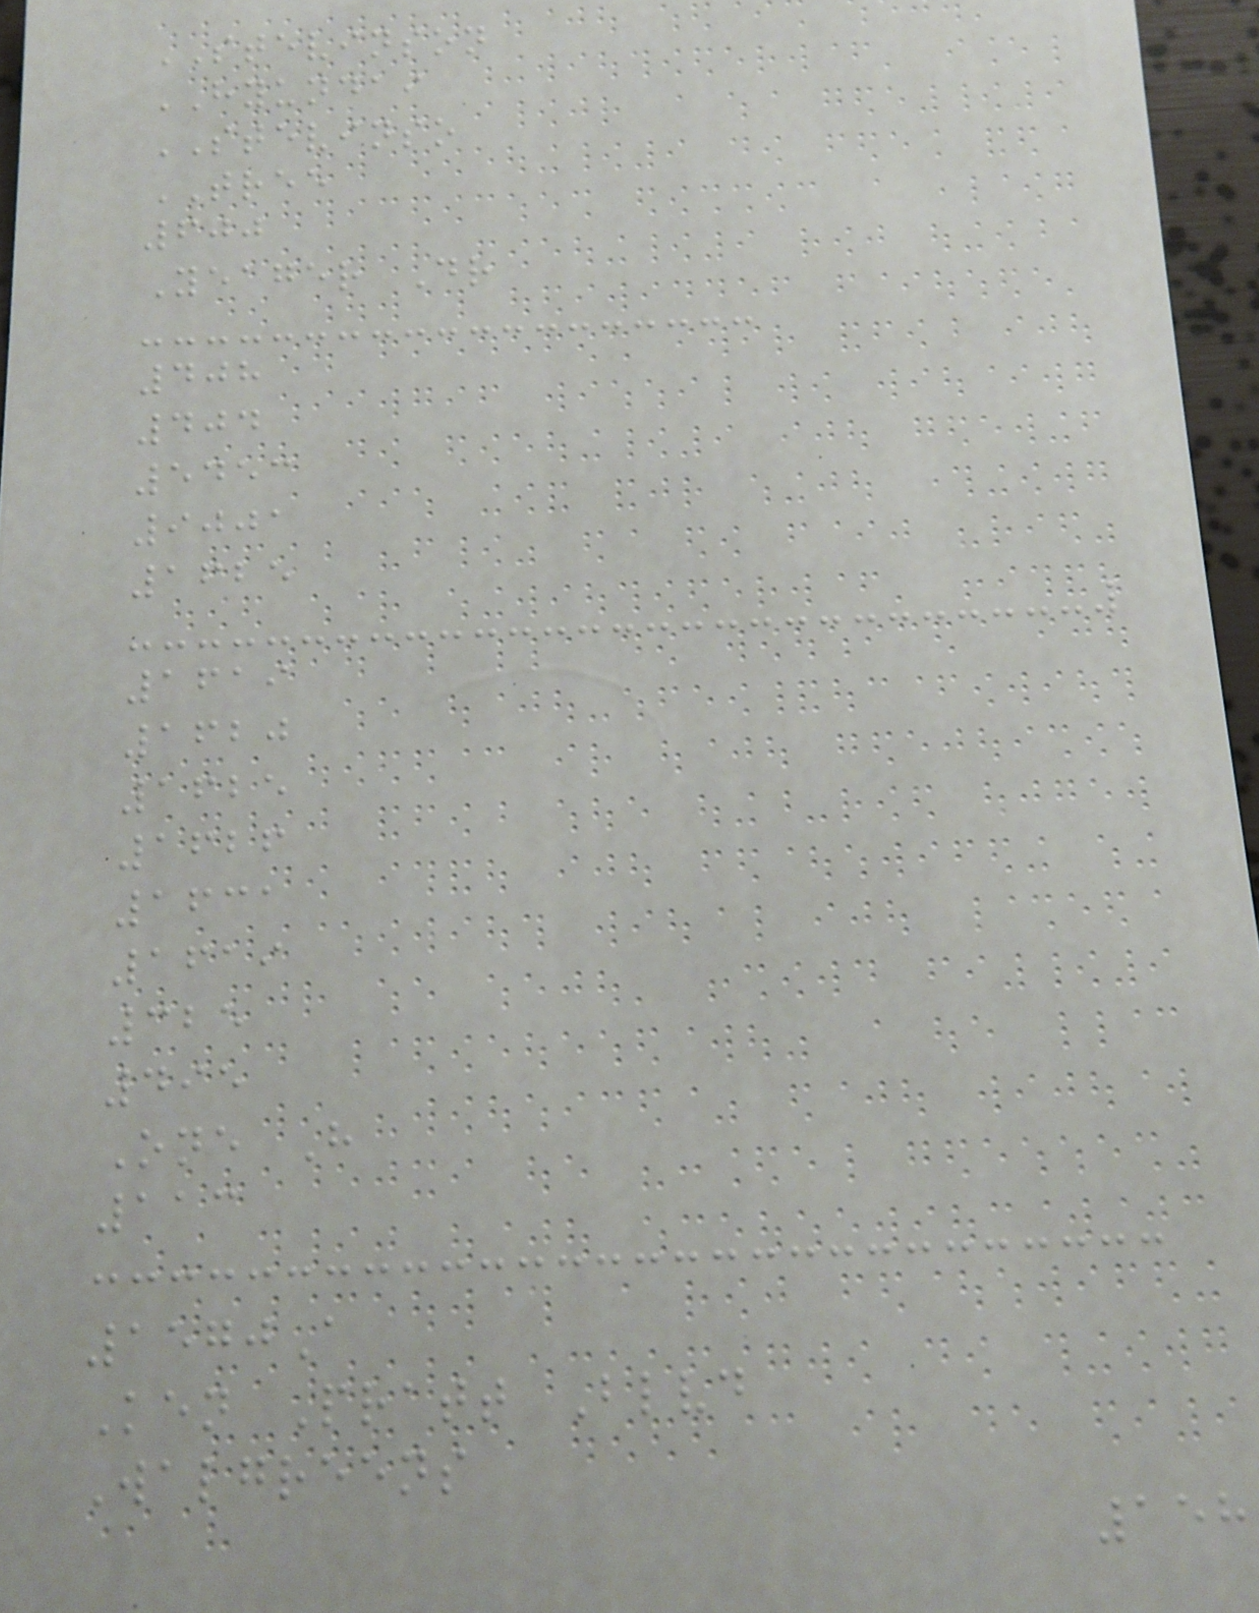STEVINSON
HYUNDAI
STEVINSO
TREE
600
Yeager Dr
408
404
5453
9001
1625
1619
1620
1625
1626
1631
1619
325
495
One H
113
1570A
Ken Pratt Blvd
Walgreens
158
